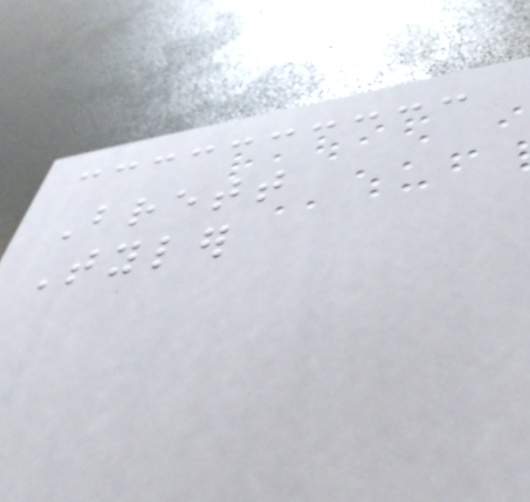Brett
Tyler
